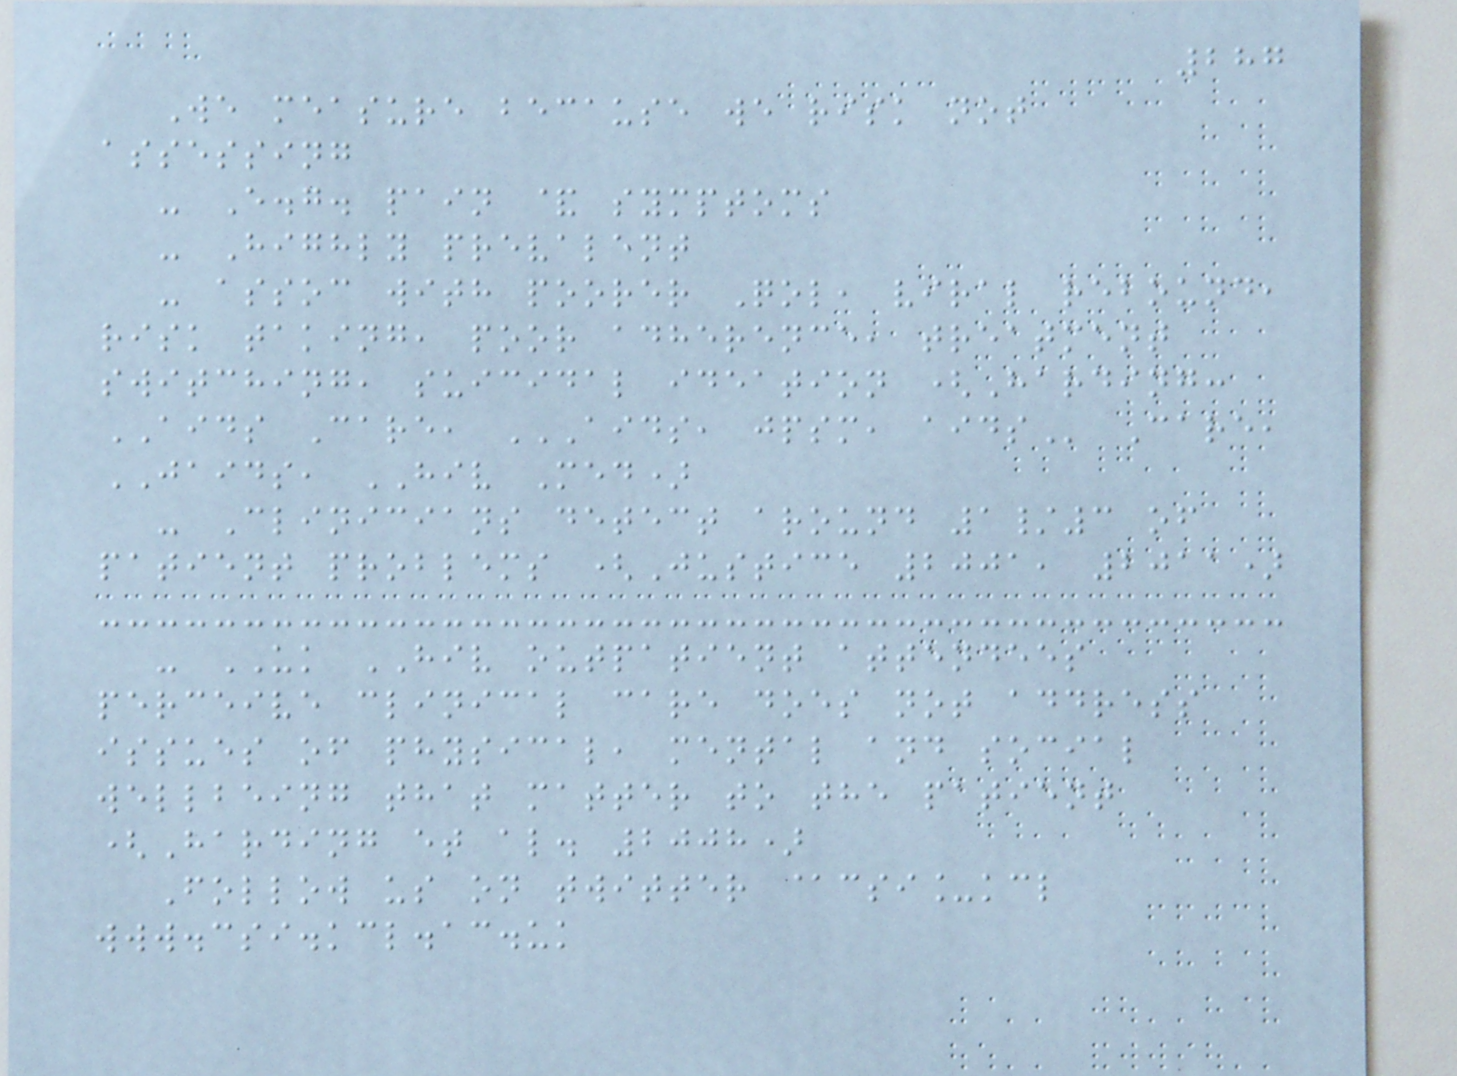287
We measure because we risk not
assessing
- E.g. pain & symptoms
- Highly prevalent
- assoc with poorer Qol, viral rebound,
risk taking, poor adherence, treatment
switching, suicidal ideation (Harding:
AIDS Care, AIDS, JPSM, AIDS Care,
JAIDS, HIV Med)
- Clinicians detect around 1/3 of
patient problems (Justice 2001, 2011)
- UK HIV outpatient attendees
perceive clinical care does not address
issues of physical, mental and social
wellbeing that matter to the patient
(Harding et al. 2008)
Follow us on twitter @csi_kcl
www.csi.kcl.ac.uk
